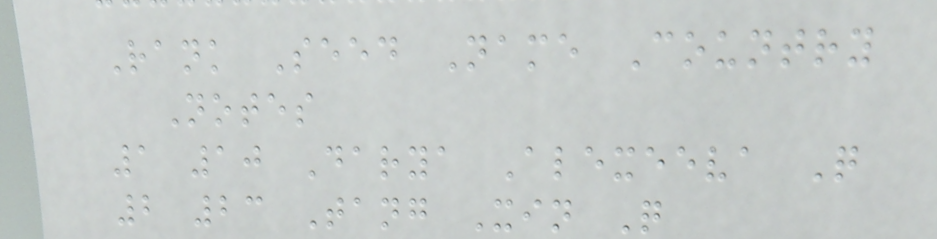Rank Seed Name Country
Notes
1 10 Darya Alexeeva Q
2 23 Tang Xin Q
